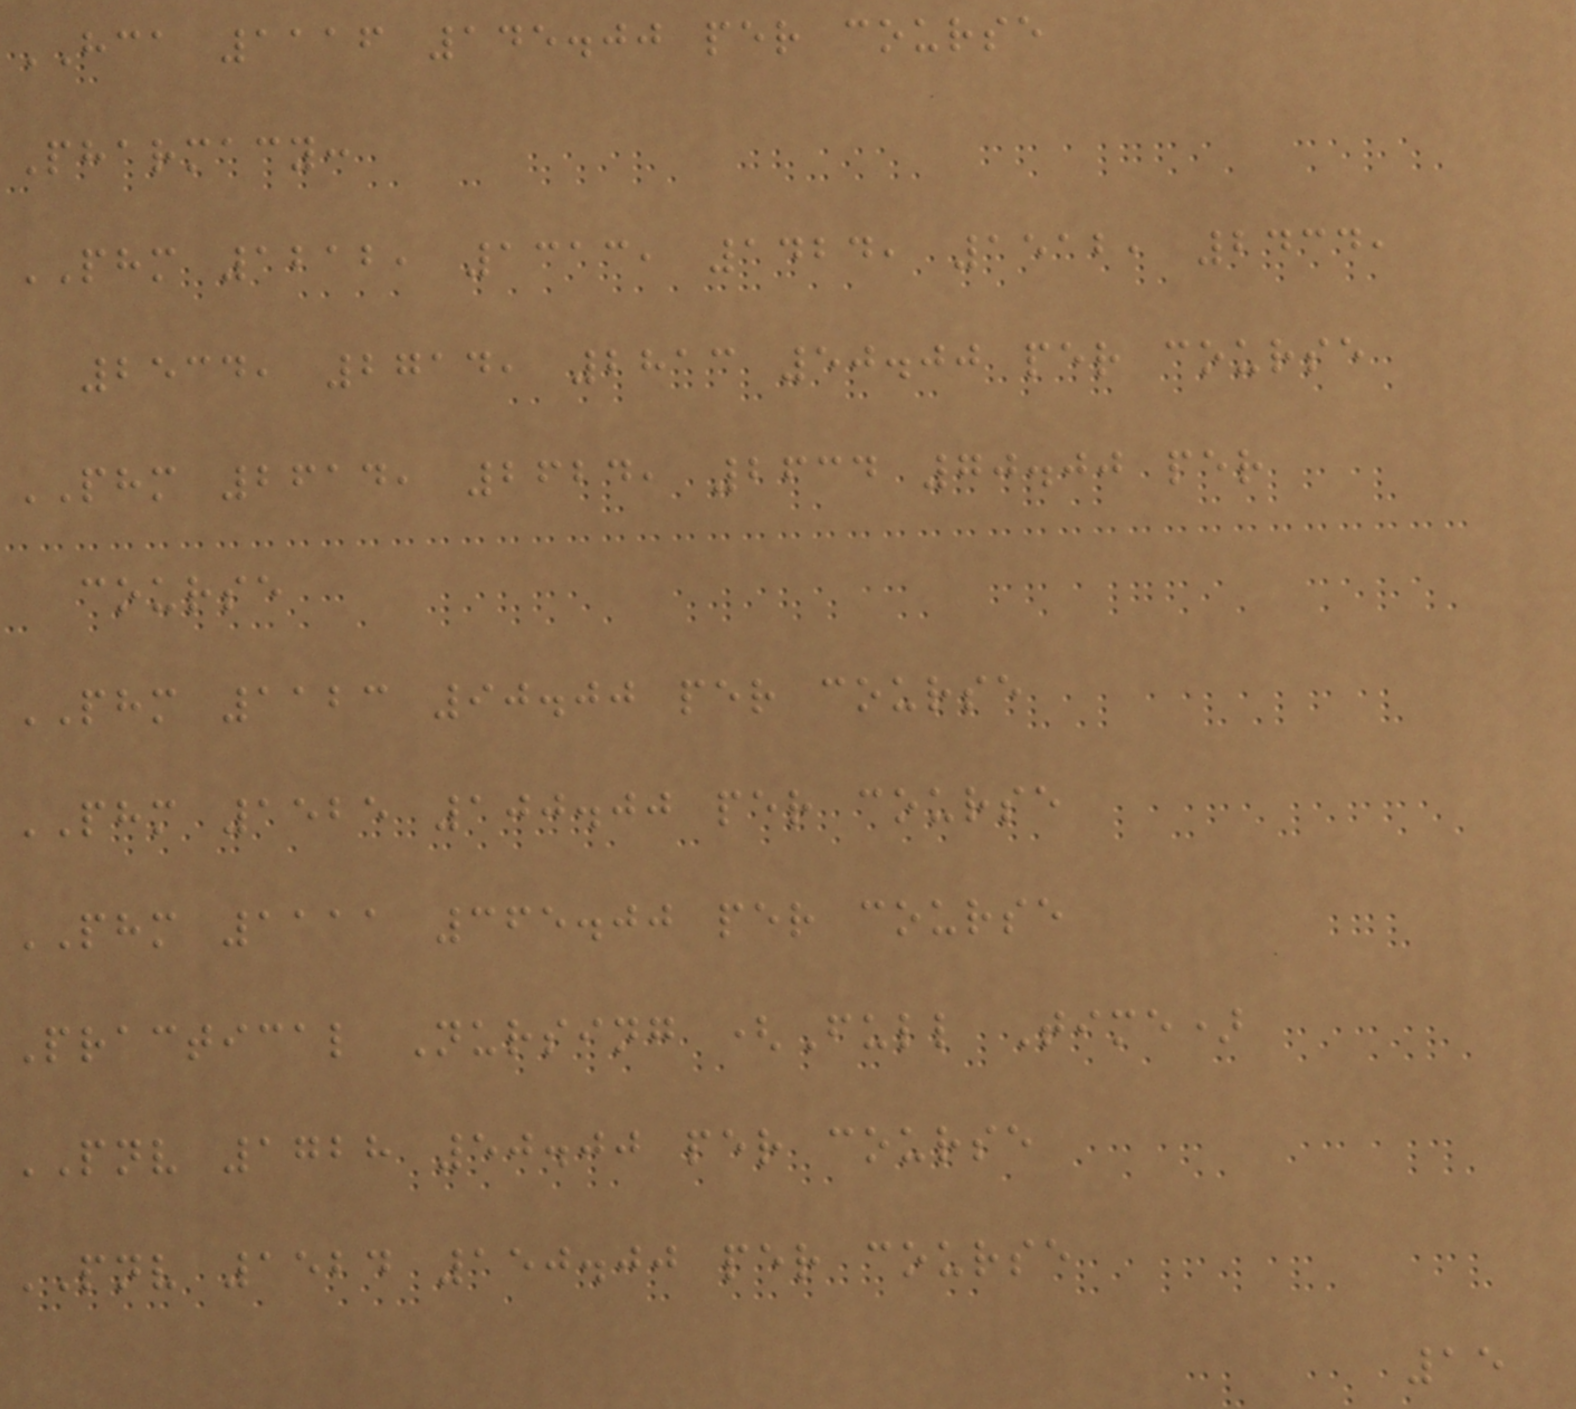HCA 1116 145.00 per course
Pharmacy:
PHM 1212, 1313, 1424, 1512, 2434,
2534, 2714, 2813 50.00 per course
PHM 2614, 2624, 2634 70.00 per
course
PHM 1123 90.00 per course
PHM 1525 100.00 per course
PHM 1111 365.00 per course
Practical Nursing (Full Time)
PNV 1728 50.00 per course
PNV 1524 150.00 per course
15
